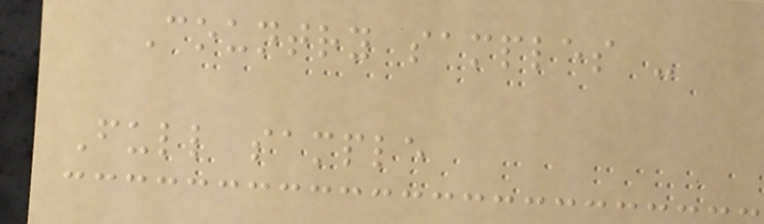Country samples -
Full sample
